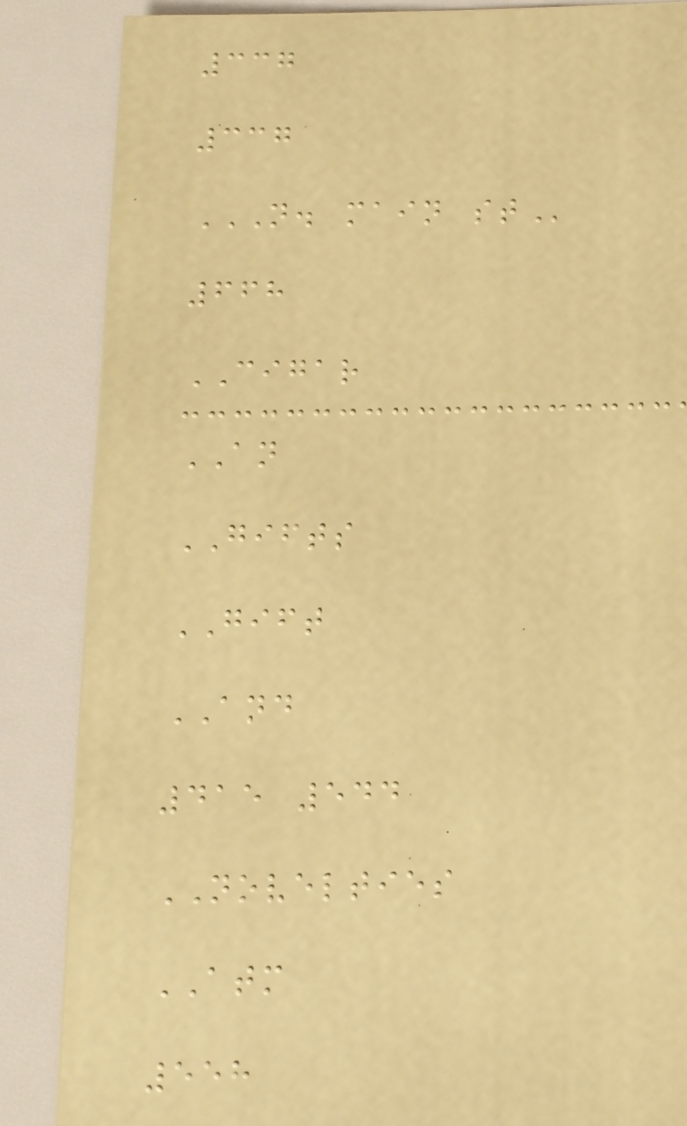337
337
N. MAIN ST
668
CIGAR
AN
GIFTS
GIFT
AND
415 544
NOVELTIES
ATM
558
